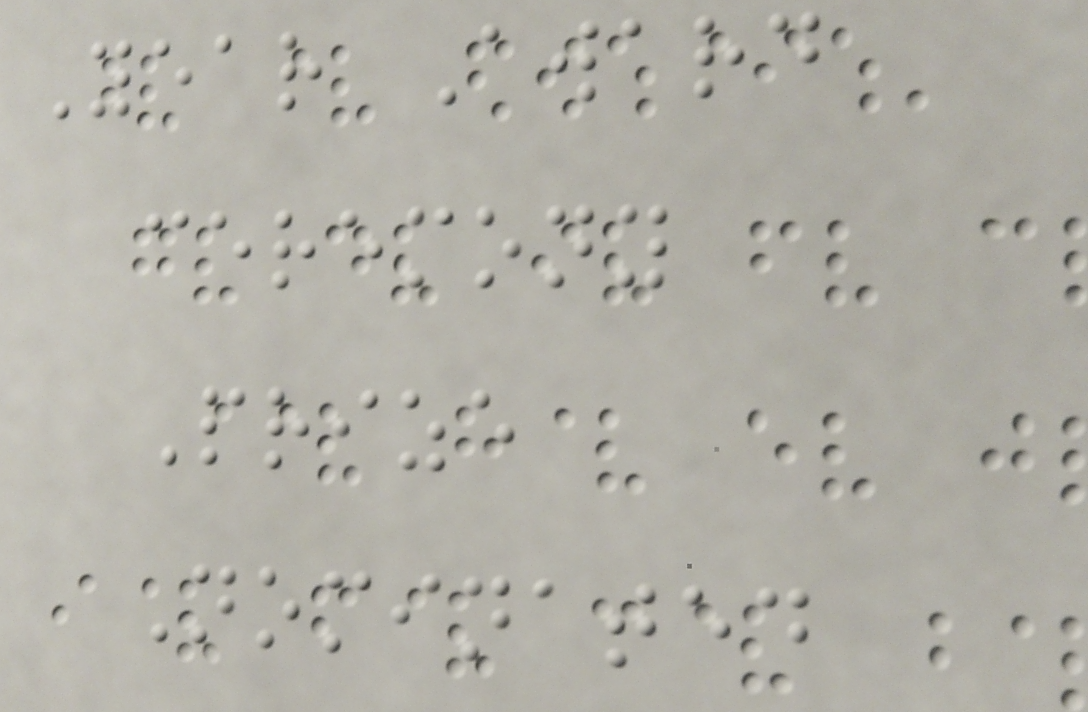Year Award
ceremony
Prize
Nominated
